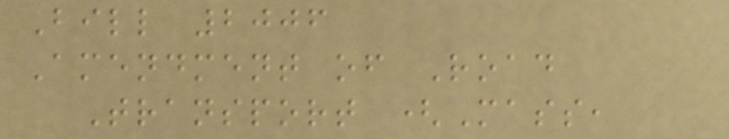Bill 2006
Amendment of Road
Transport (Mass,
